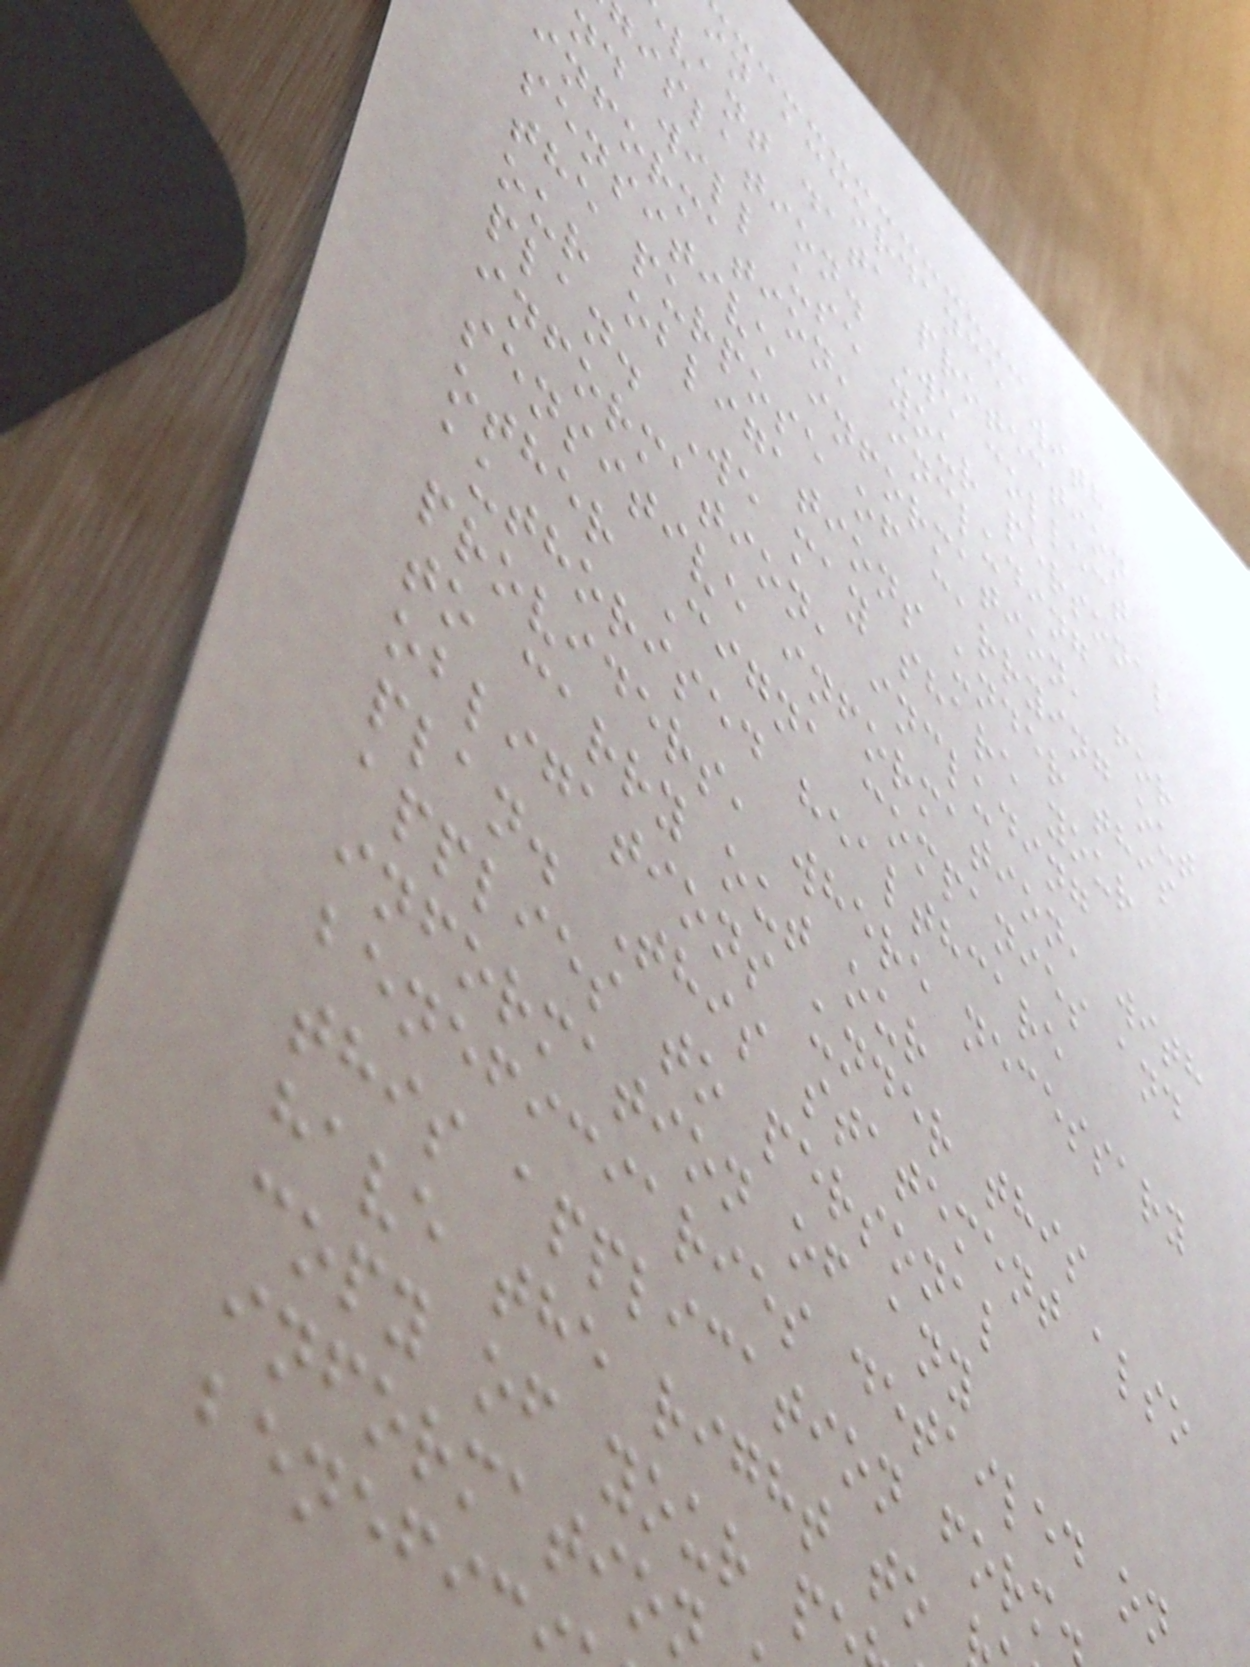in accordance with
vant data protection
islation. We collect
nd will use your personal
information, including
sensitive information, for
the purpose of carrying out
our obligations under this
plan. We may share your
information, including
sensitive information, with
other Cigna companies and
authorised healthcare
providers, where necessary
to carry out our
obligations under this
plan. This statement also
applies to personal
information of any
beneficiaries detailed on
this application form.
have the right to
copy of your p
information
benefic
